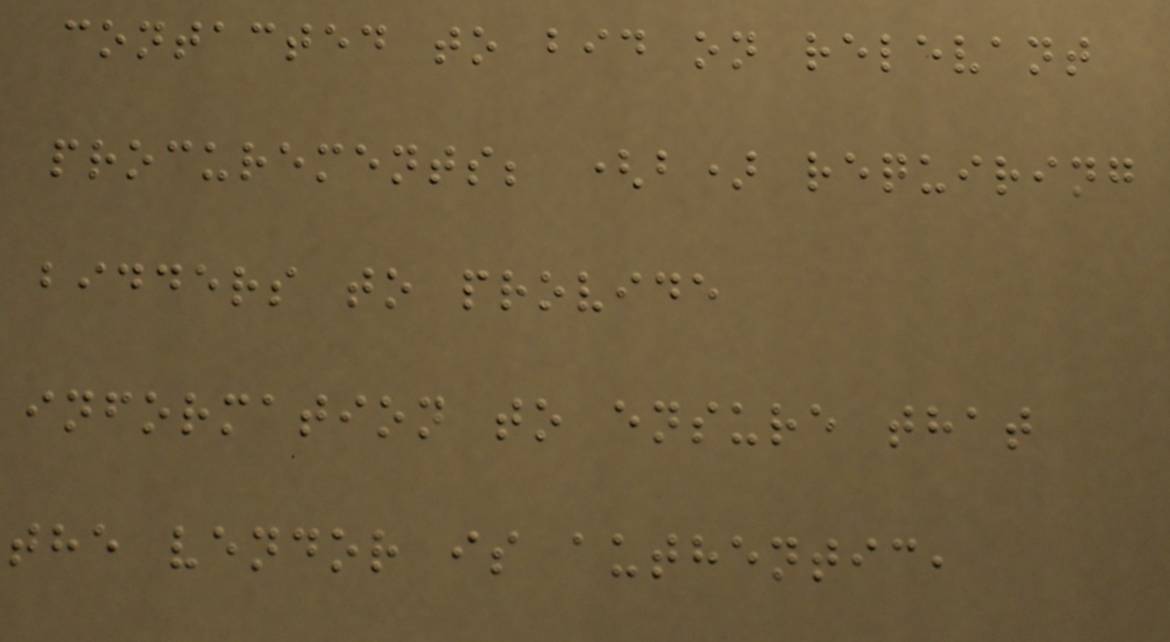contacted to bid on relevant
procurements; (b) requiring
bidders to provide
information to ensure that
the vendor is authentic,
